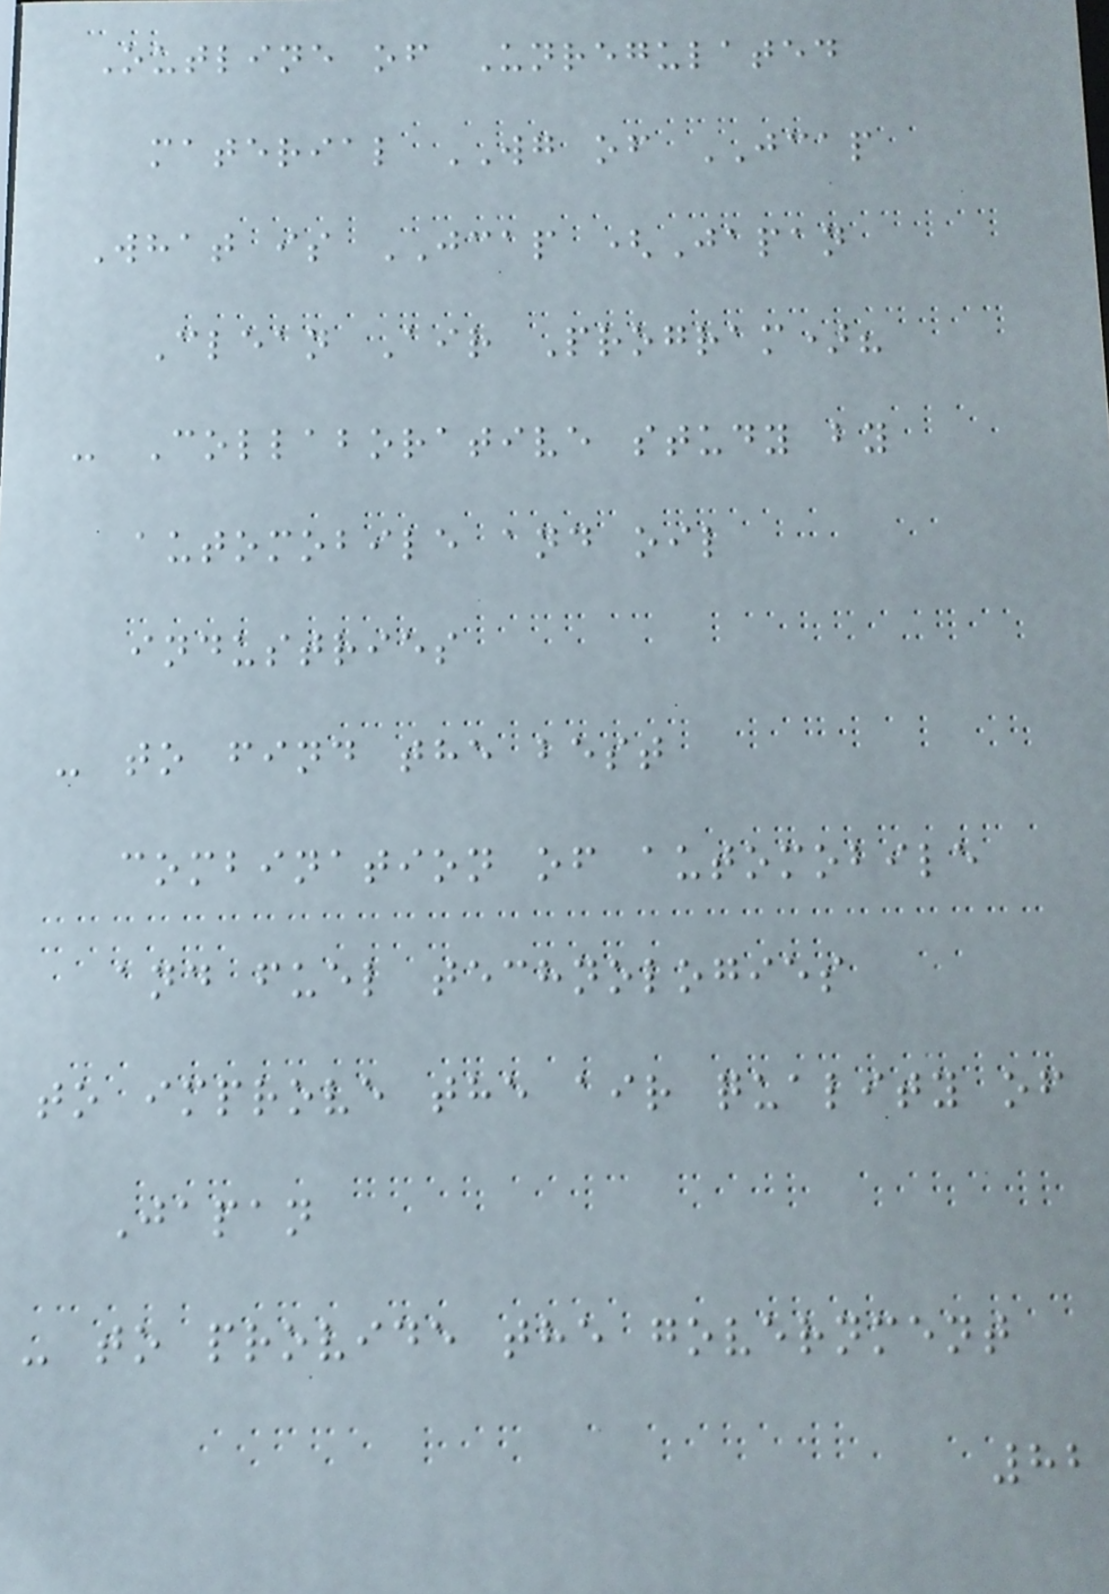Outline of Unregulated
material WG of JCAP
What is JCAP (Japan
Clean Air Program)?
- Collaborative study by
automobile and oil
industries
- to find the best
combination of automobile
and fuel technologies
to improve the air quality of
Japan
- to provide the government
82
